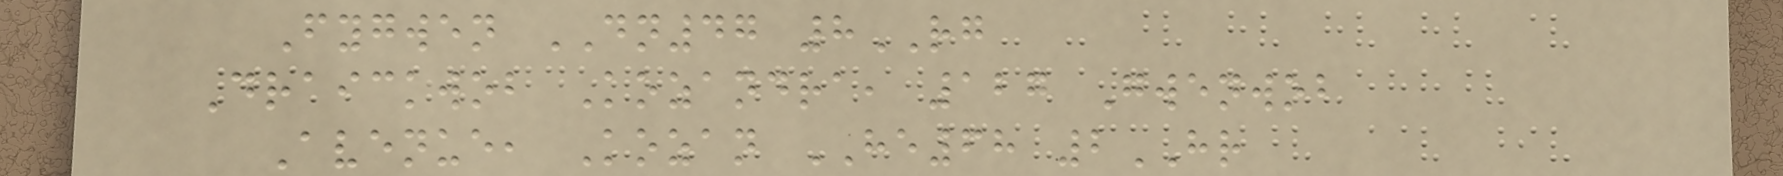Fygwen DN47 8RG
Draickwob Kozandra, 127 Gwenwob
Avenue, Kozan HE68 2HR
